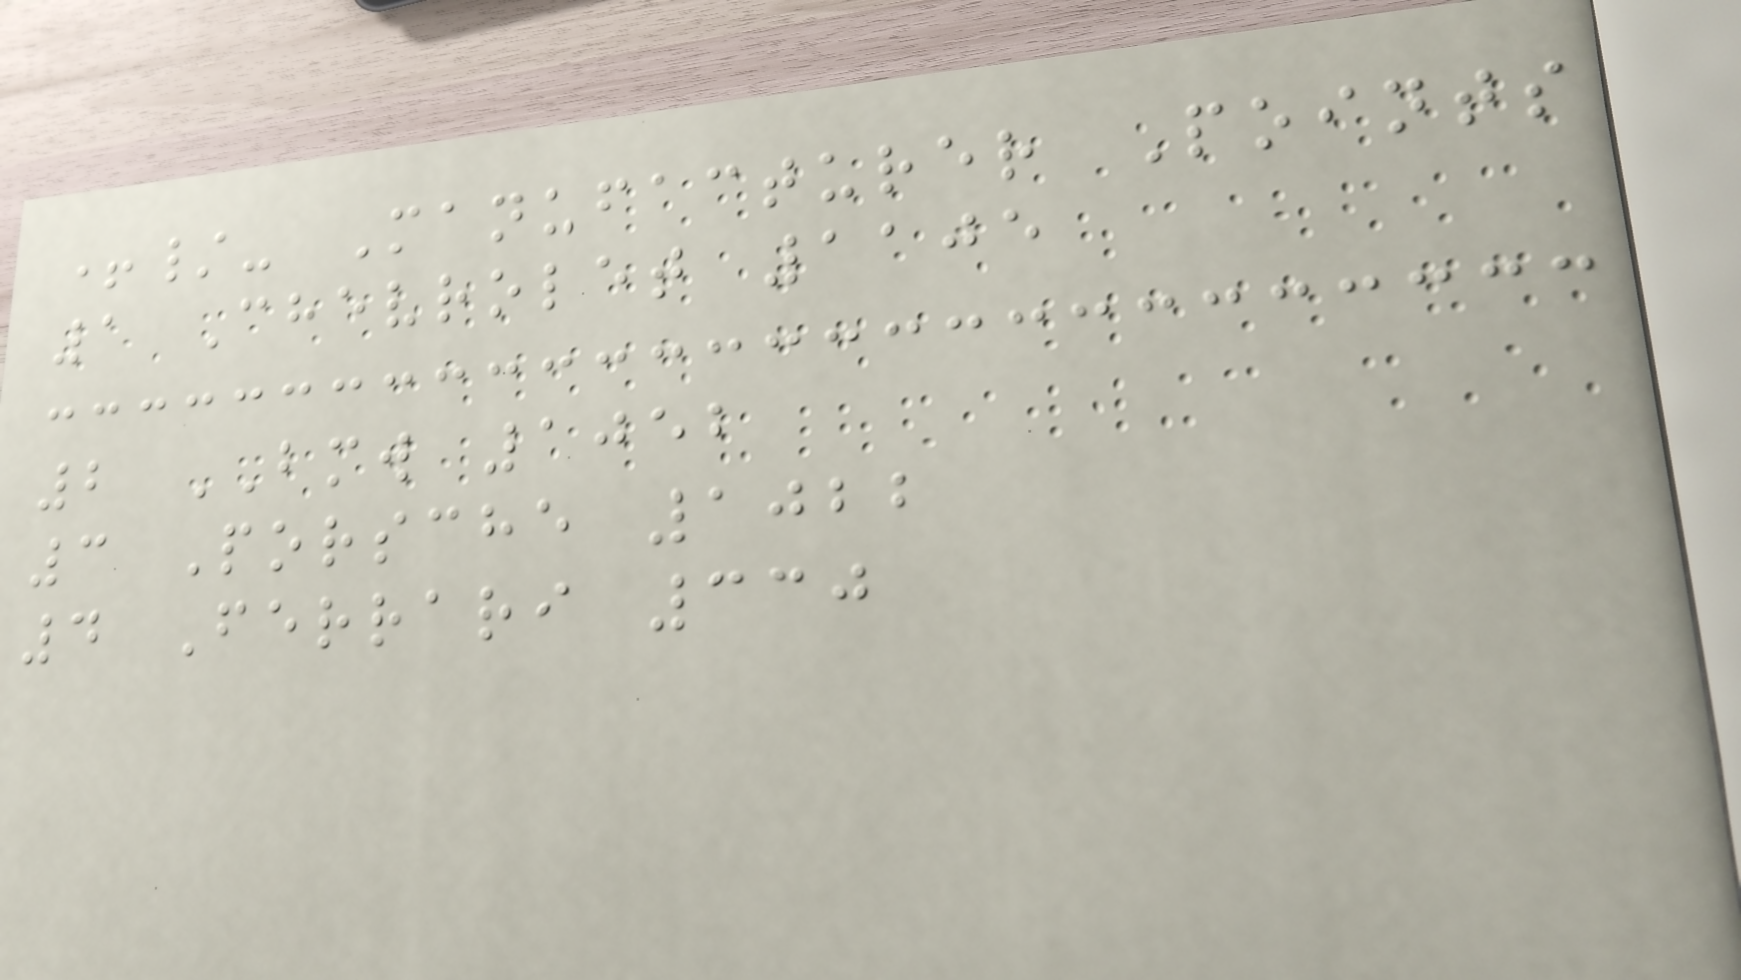+/- Manufacturer Points
1 Chevrolet 1105
2 BMW 1052
3 Porsche 1022
4 Ferrari 330
